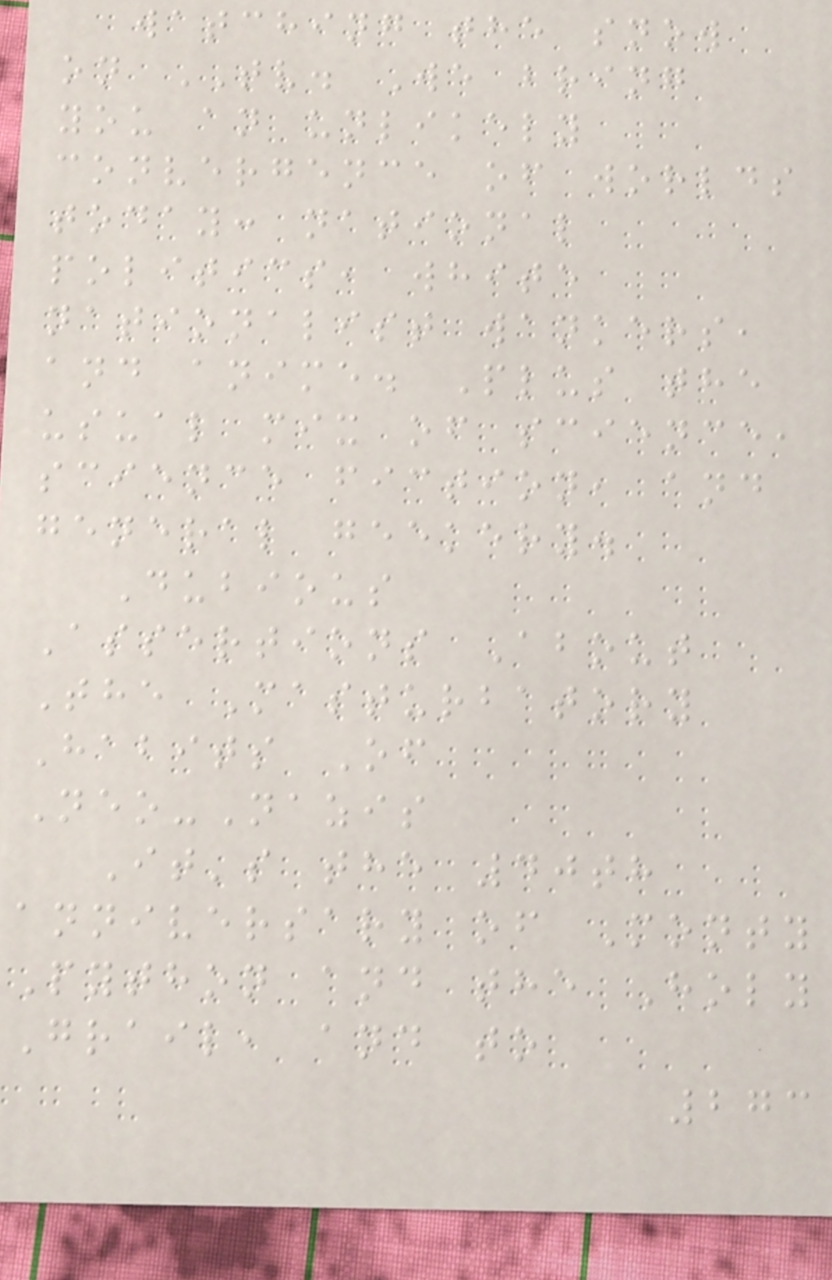watching the snow
on TV. We bring
you an unlikely
convergence of worlds
today: national
politics, white
nationalist wankers,
and anime. Plus the
usual mix of science,
science fiction, and
general geekery.
Dubious
Assertions About
The Masturbatory
Habits Of
Neo-Nazis
It's the 40th
anniversary of Monty
Python and the Holy
Grail, and to
273
